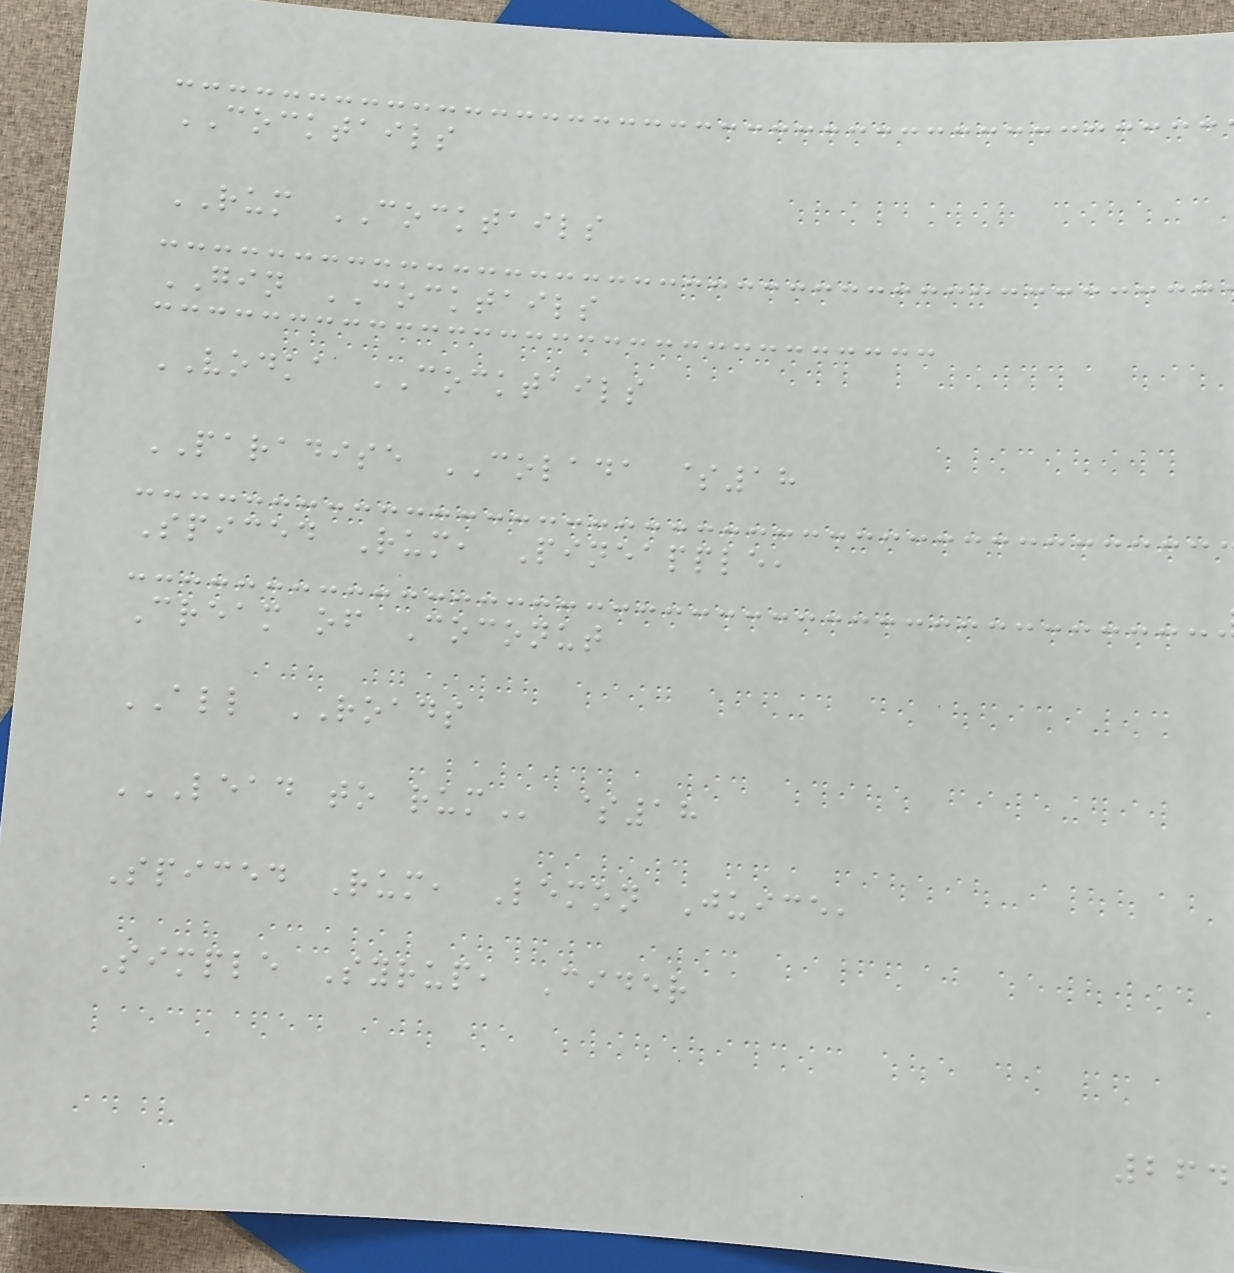COCKTAILS
RUM COCKTAILS
GIN COCKTAILS
VODKA COCKTAILS
PARADISE COLADA $18
Spiced Rum, Pineapple,
Cream of Coconut
ALL ROADS
LEAD TO RUM $18
Spiced Rum, Lemon Juice,
Simple Syrup, Cider
264
